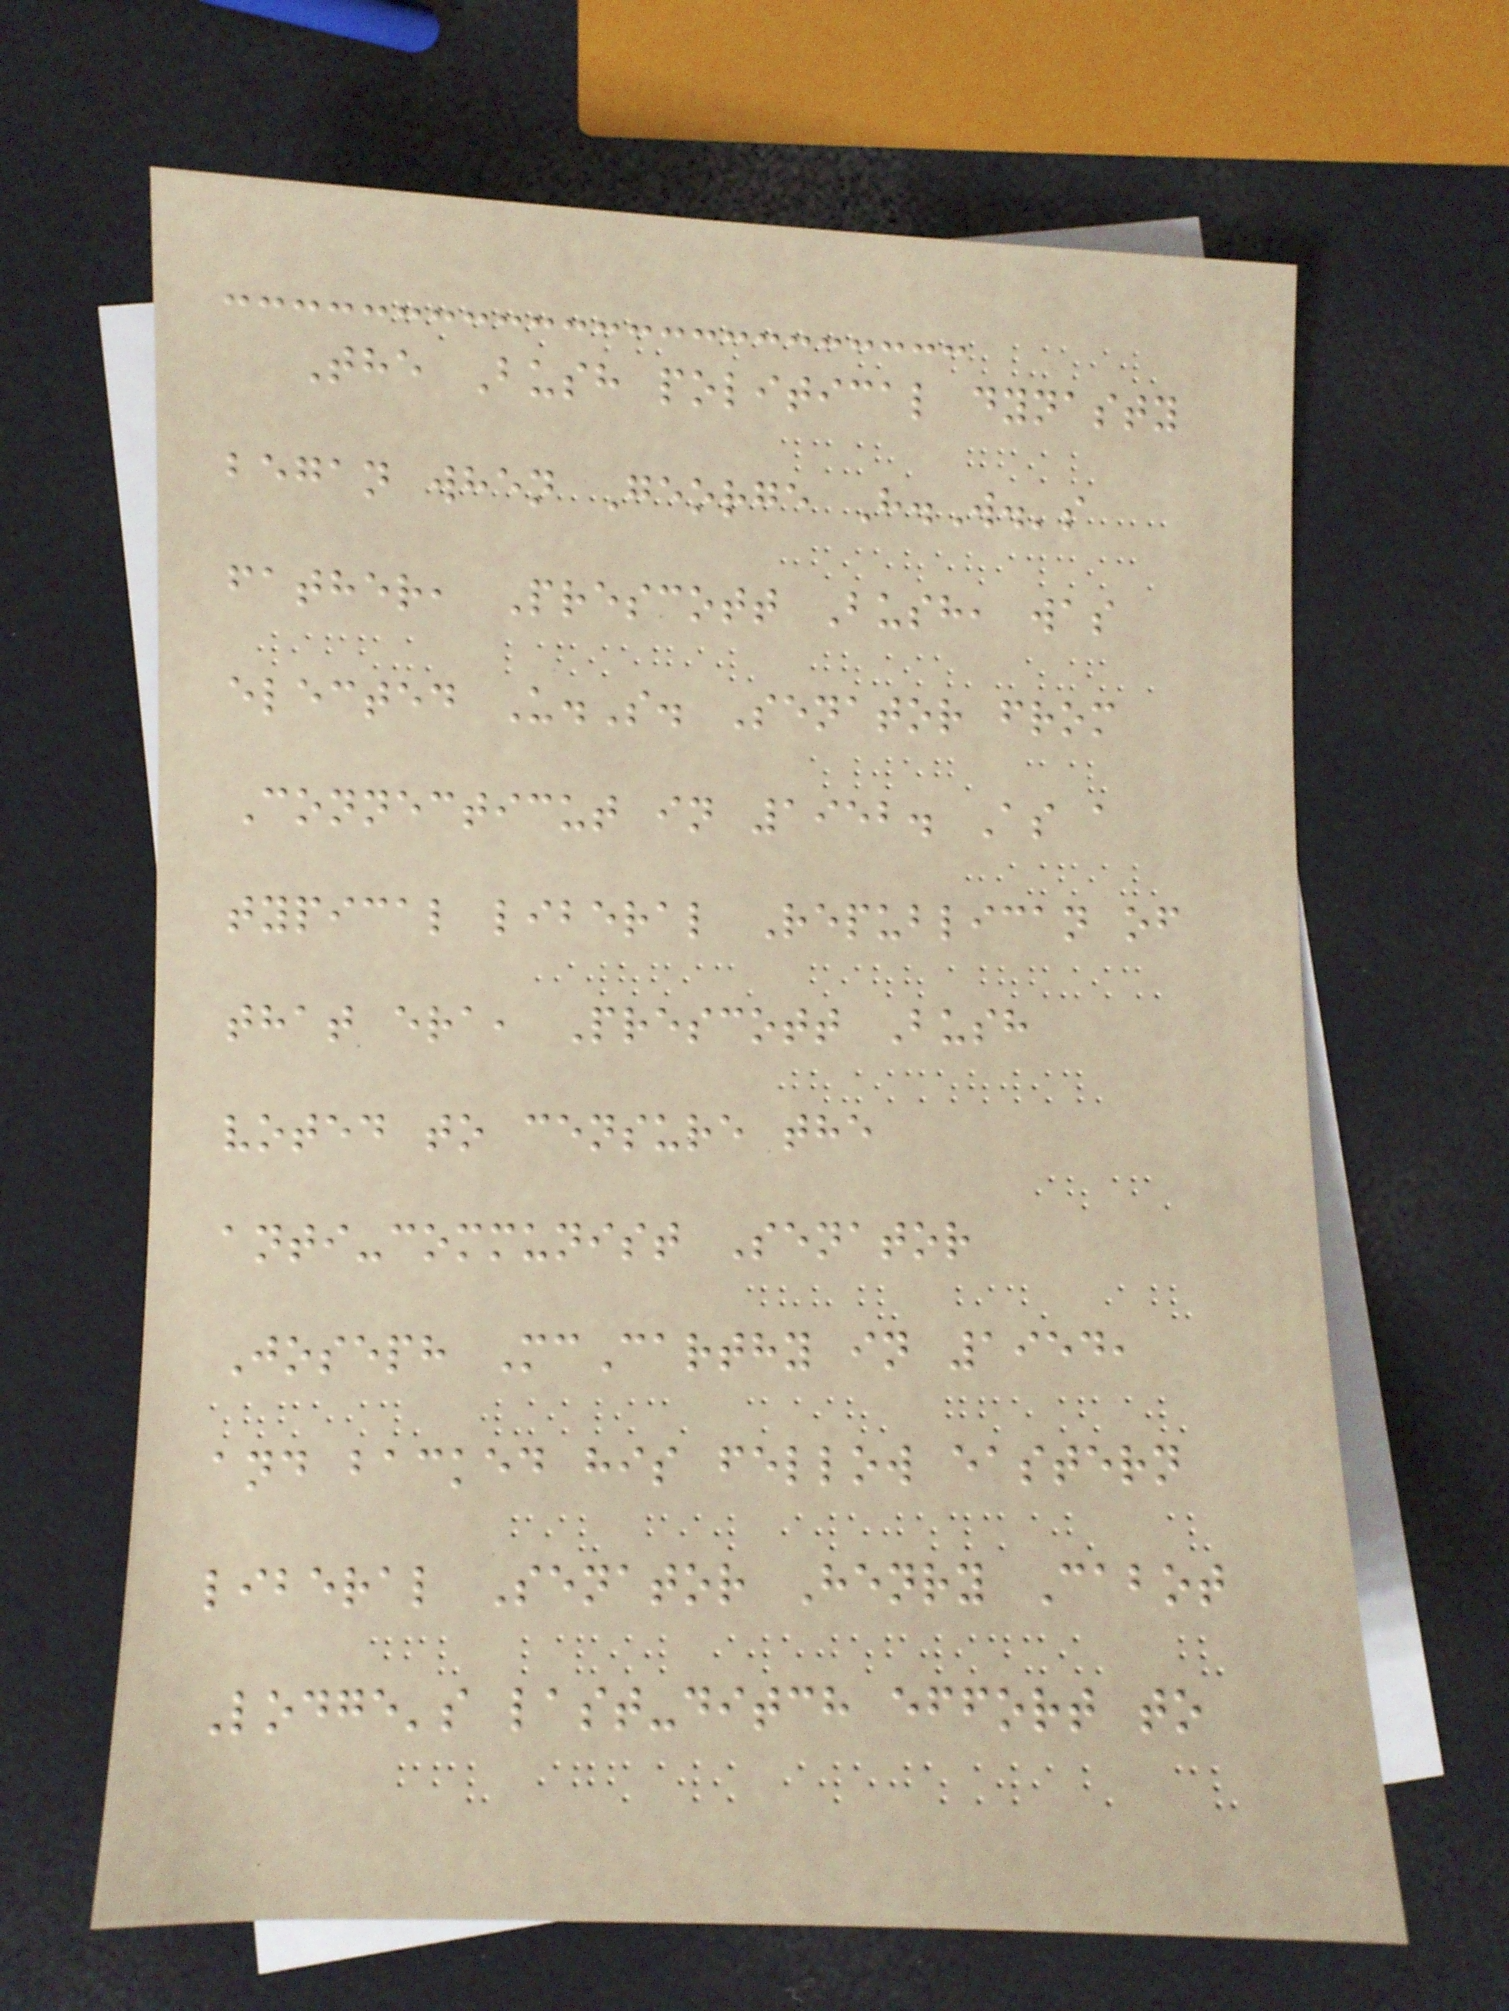The Bush political dynasty
began when George H.W.'s
father, Prescott Bush, was
elected U.S. Senator from
Connecticut in 1952. As a
typical liberal Republican of
that era, Prescott Bush
voted to censure the
anti-communist Senator
Joseph McCarthy in 1954,
and backed his fellow eastern
liberal Senator Henry Cabot
Lodge's last-ditch effort to
